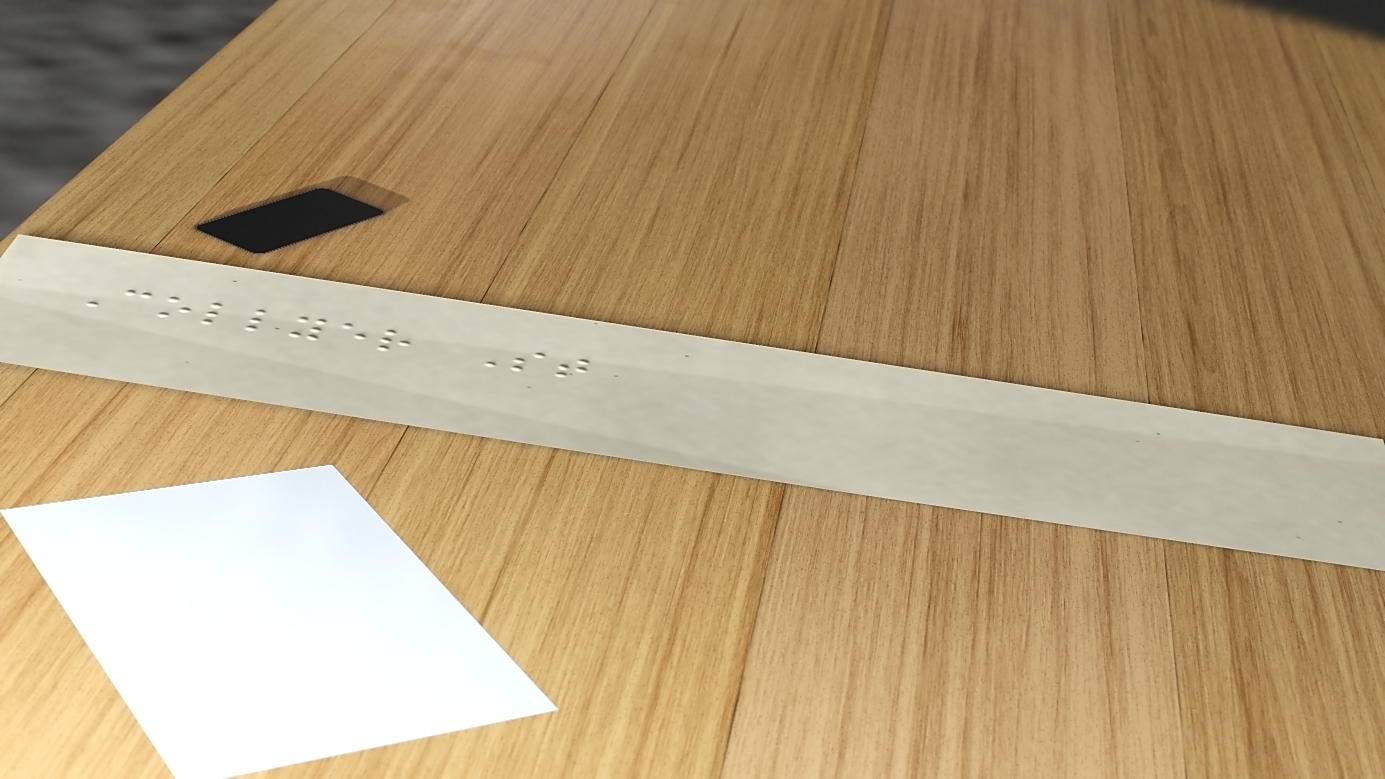Collyer St
